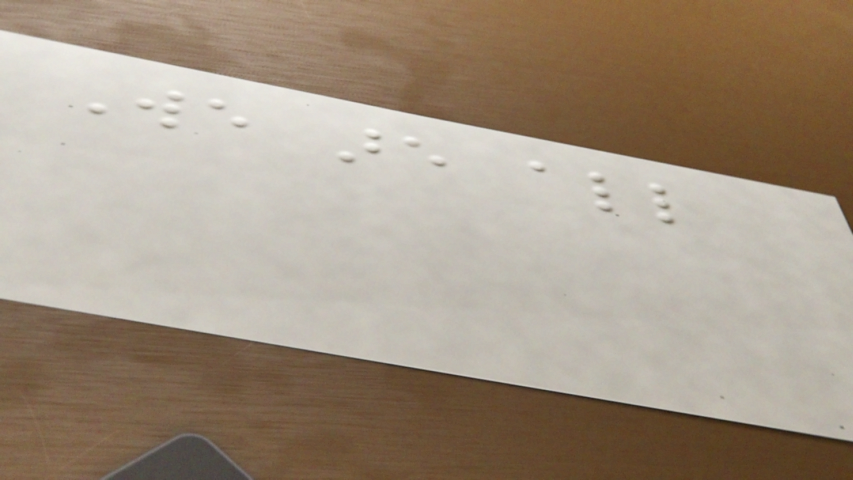We are all
